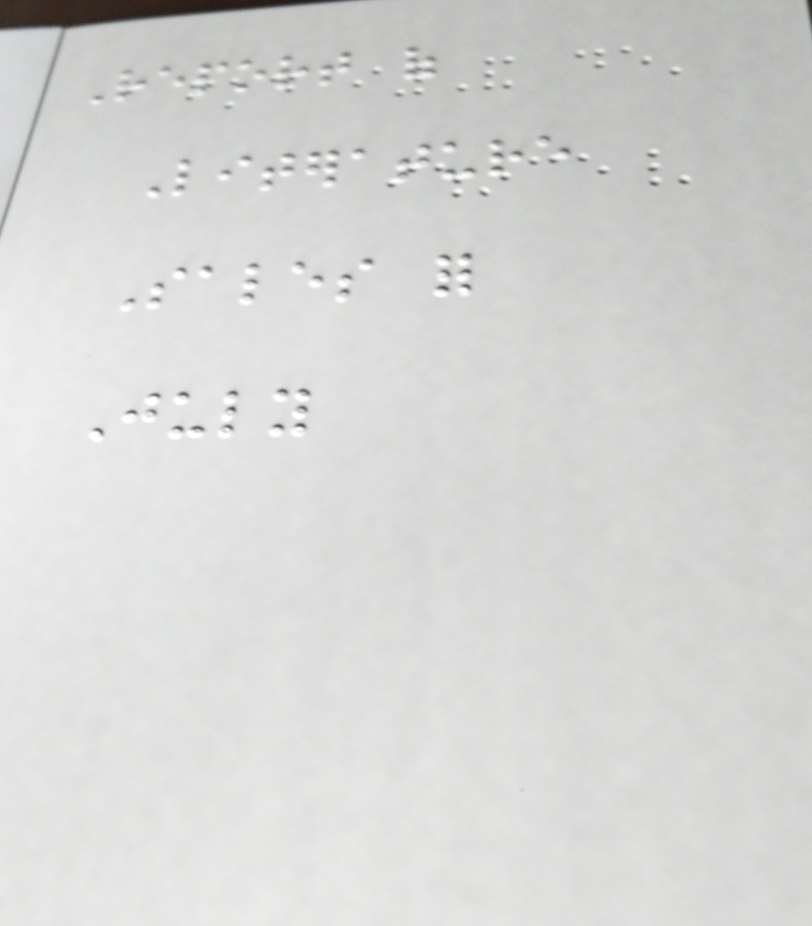Report of
Literature
Sales for
July
